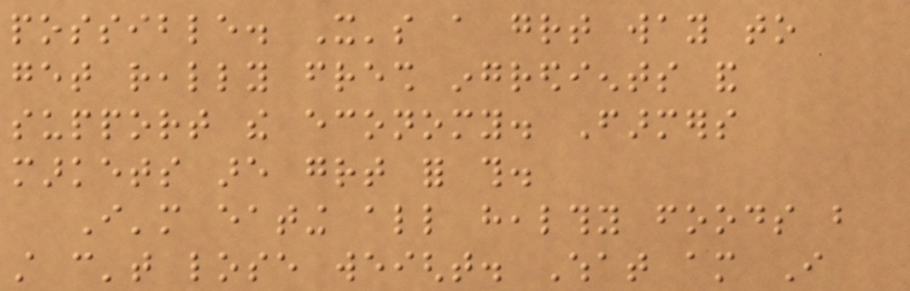possible. It's a great way to
get really fresh ingredients and
support the economy. Farmers
markets are great for this.
I'm eating all healthy foods but
still can't lose weight. What am I
